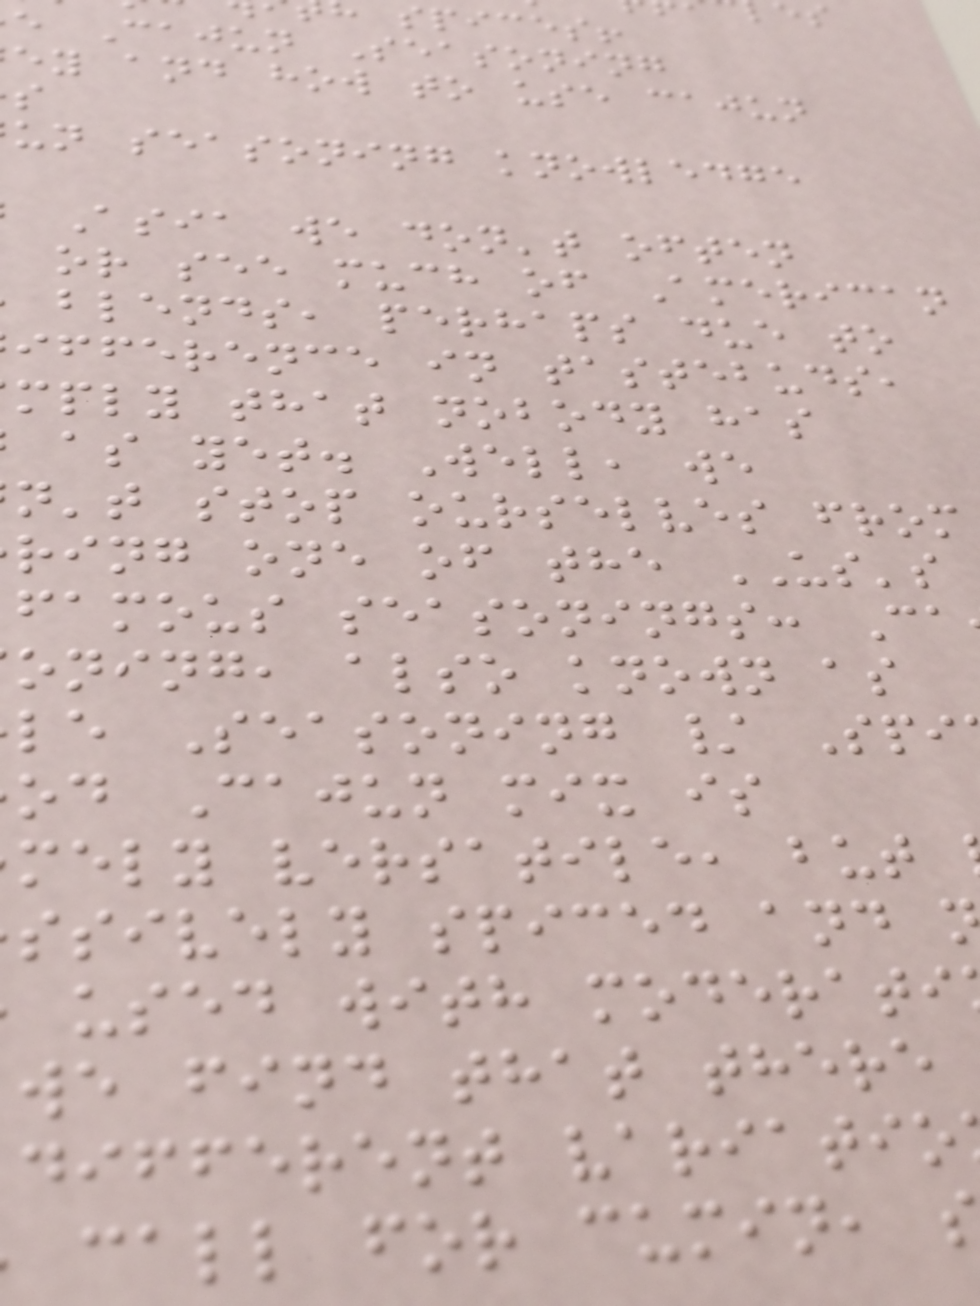spices!
e Cajun Seasoning
ey and how to use cajun
un seasoning knowledge
Asia we don't often
or see much of American
blends, perhaps due to
ifference in tastebuds,
mply that nobody has
as yet. Well, we
n't stop ourselves from
ring one of the US's
famous seasonings: Ca
oning, also known as
le Seasoning / Spi
od Cajun mix is
mely versatile, but
ssively spiced and
used with moderati
we find that there
different variatio
call for cumin,
